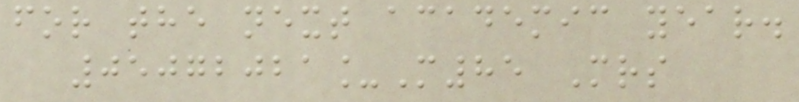for the next academic year.
05072021_M85 Mrs
